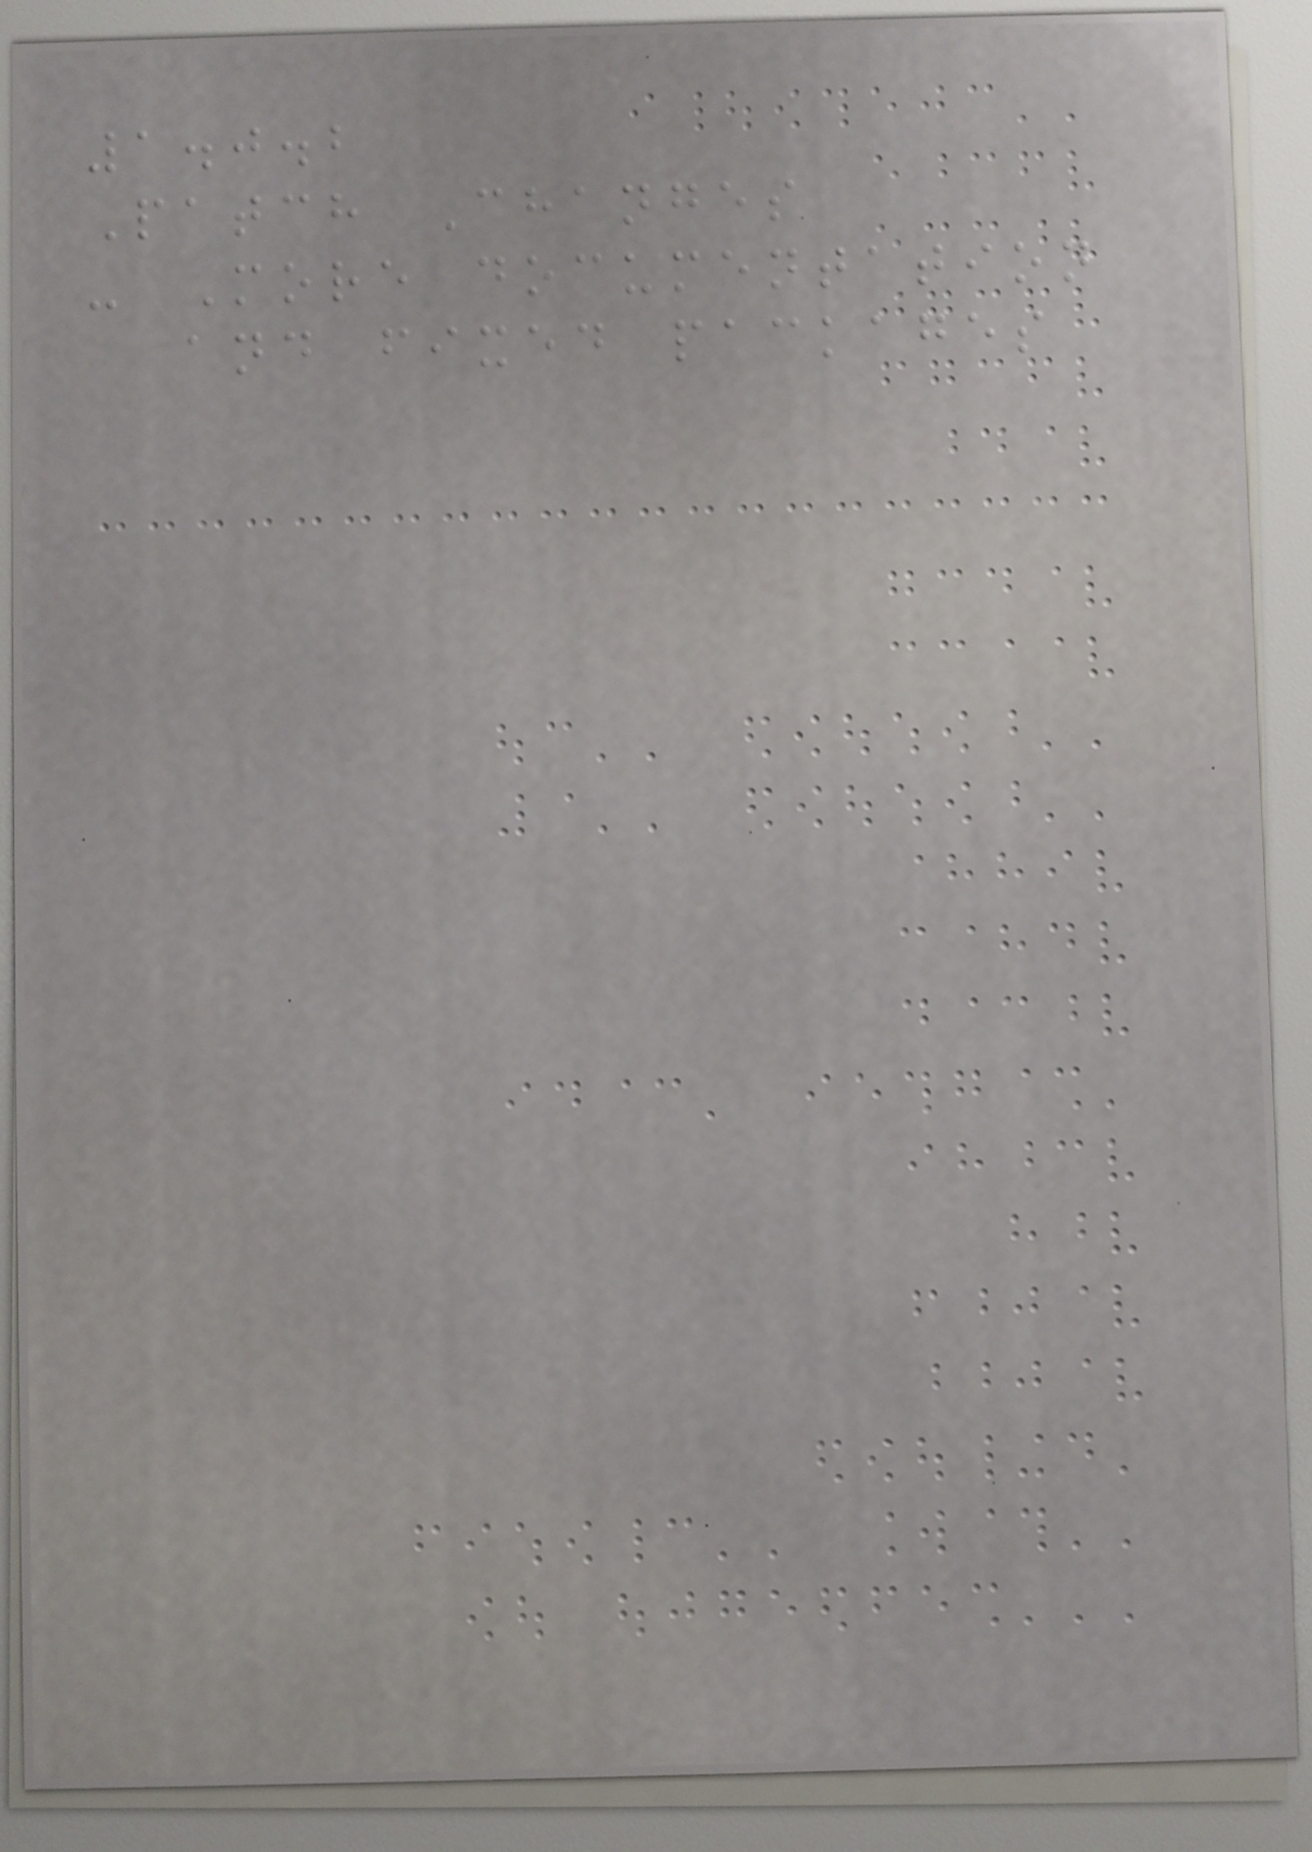1.0.2
Patch Changes
- More documentation
and fixed packages
